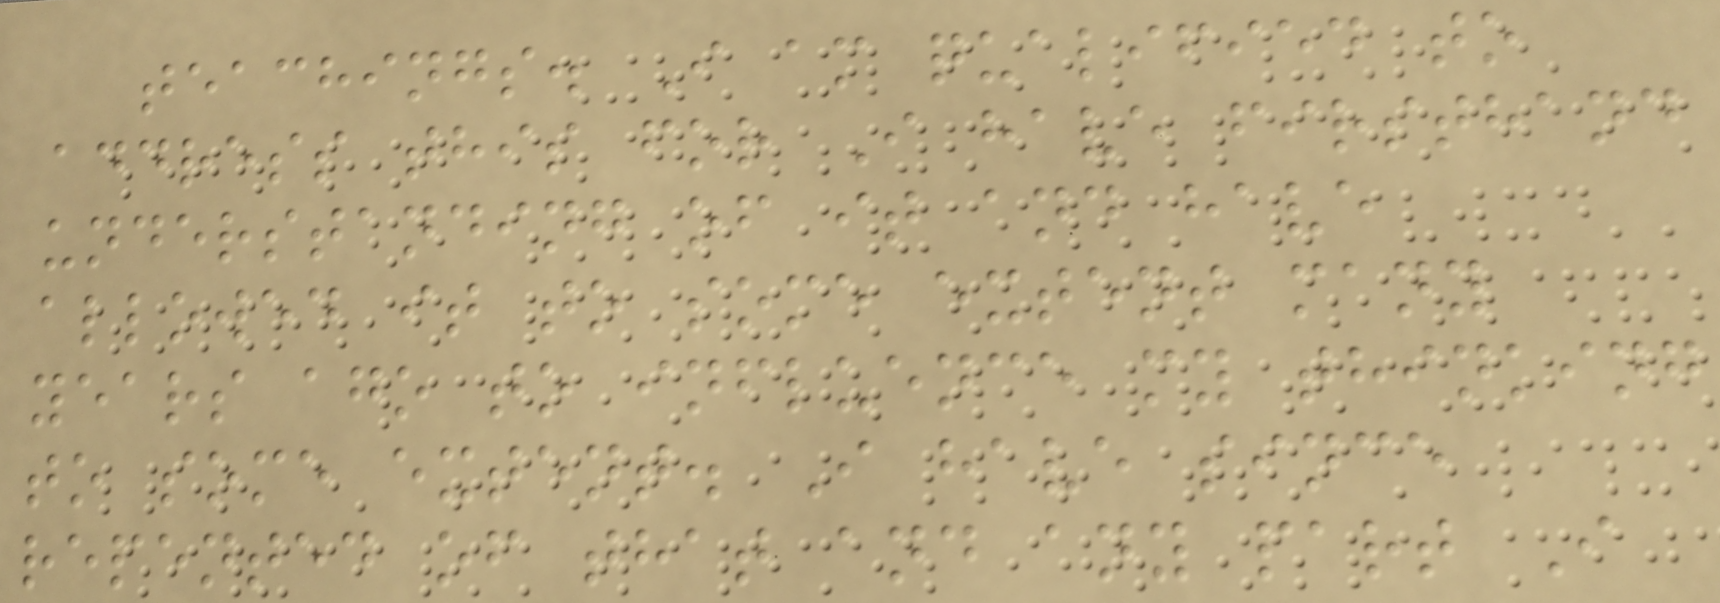teachings. I am qualified to
address this for I have firsthand
understanding of it and have
allowed it to some extent many
years ago to influence my thinking
to some extent. I have since
repented of that and any part I
